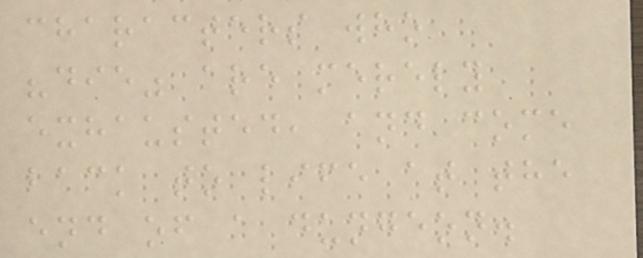characters who
"die" are merely
exhausted, and come
back to life at the
end of a dungeon.
